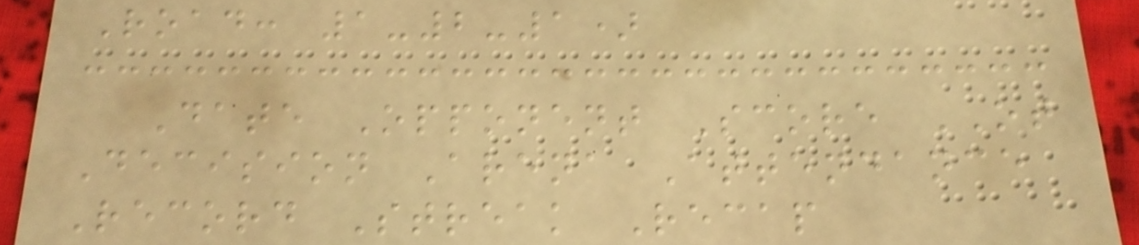Road: 1-2-1)
Date Opponent Score OT
Decision Arena Attendance
Record Streak Recap
